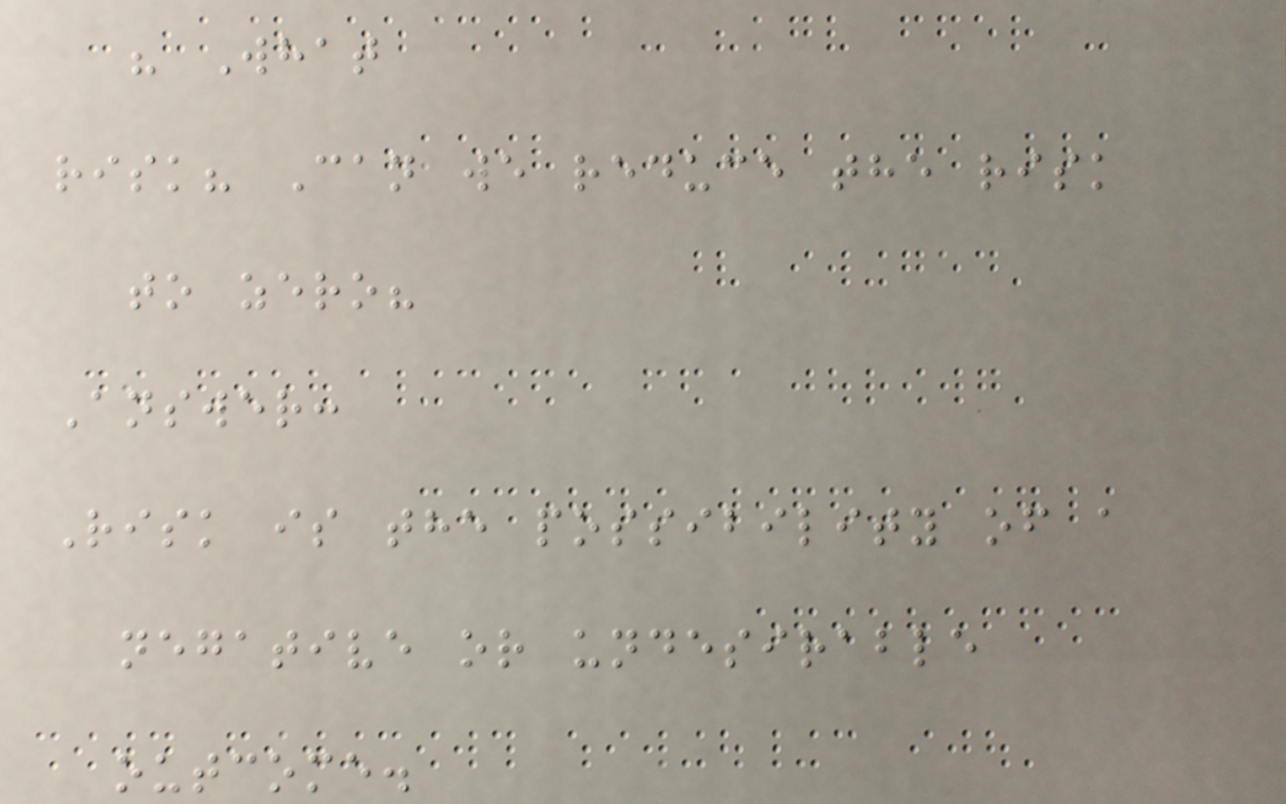" What
risk? Can we reduce the risk
to zero?
Answer:
Risk is the possibility of a
negative or undesirable
outcome.
